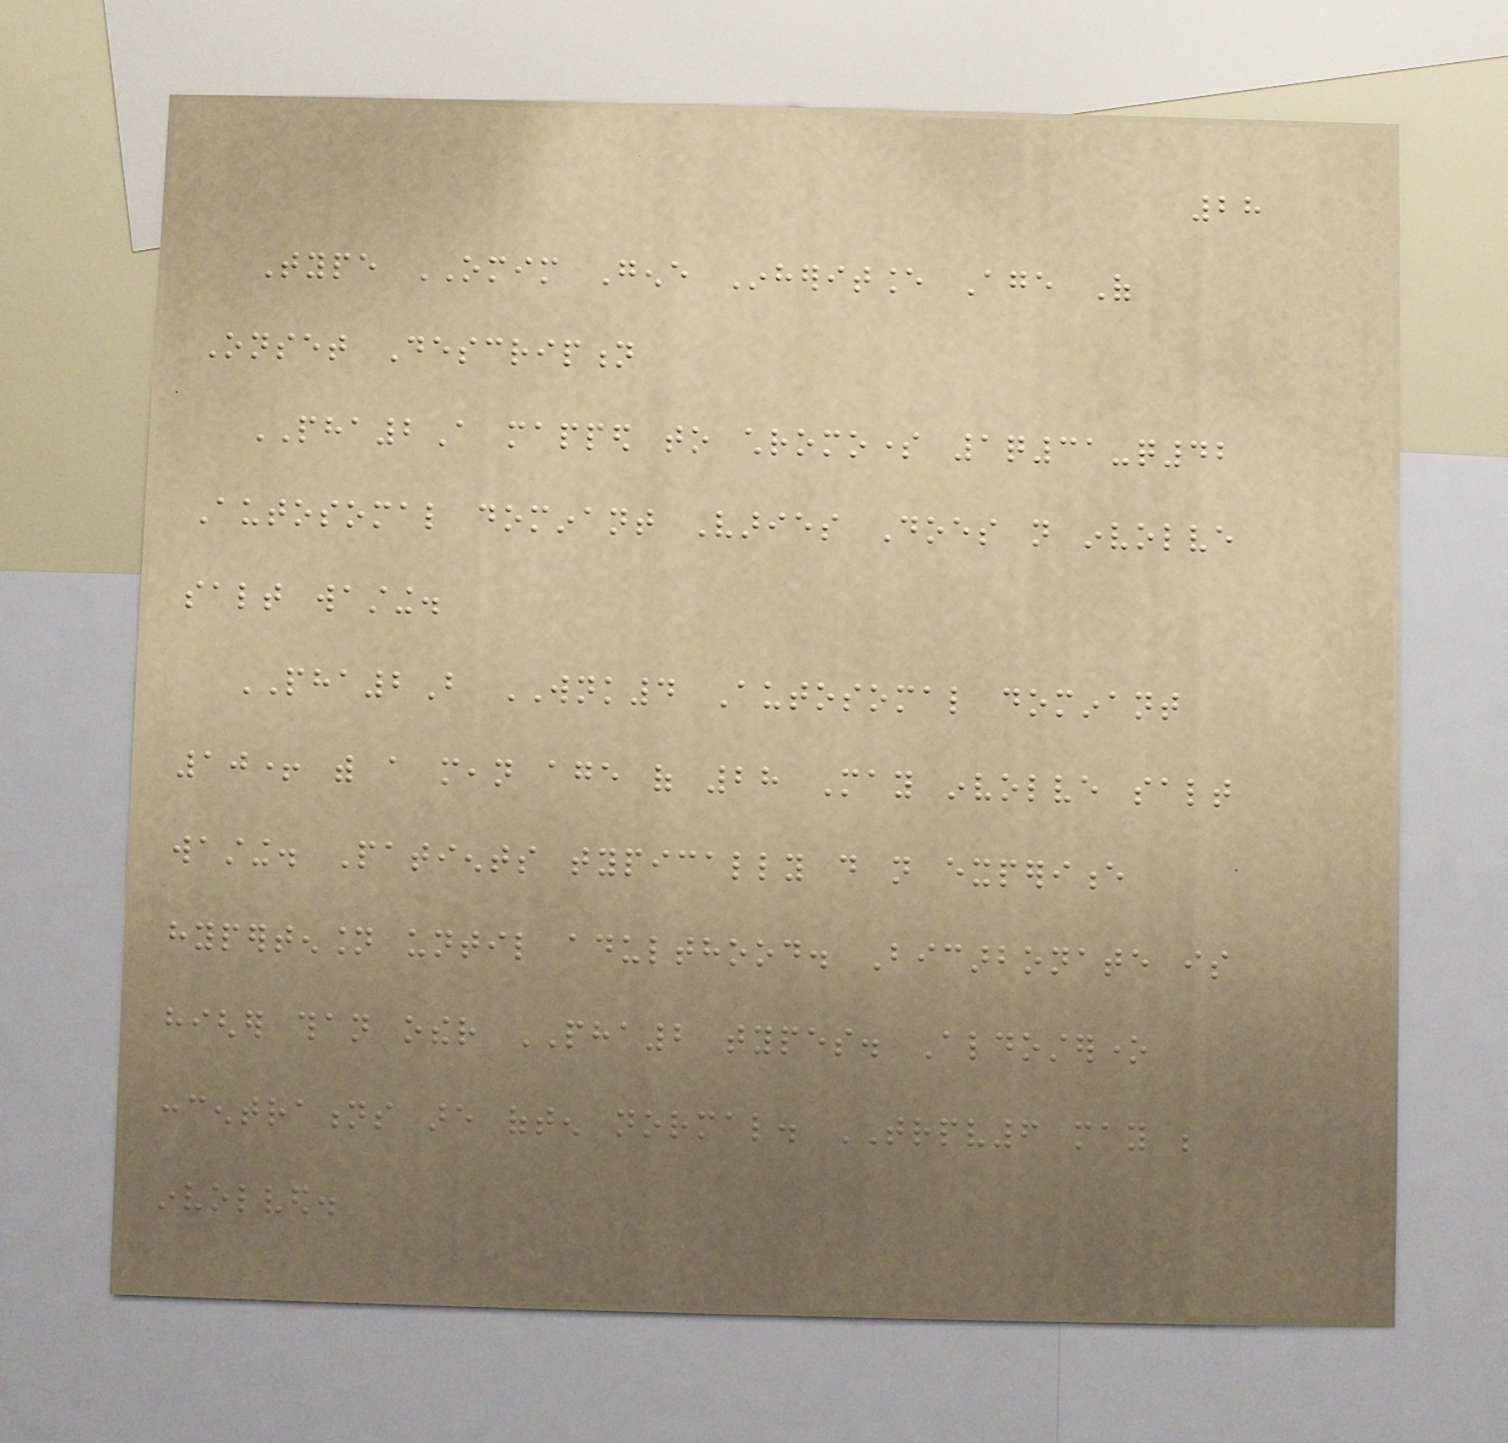28
Type OMIM Gene Inheritance Age Of
Onset Description
PHA2A mapped to chromosome 1q31-q42
Autosomal dominant Varies Does not involve
salt wasting.
PHA2B WNK4 Autosomal dominant
10+ with a mean age of 28 May involve salt
wasting. Patients typically do not experience
hypertension until adulthood. Bicarbonate is
higher than other PHA2 types. Aldosterone
concentrations are often normal. TRPV6 may be
involved.
